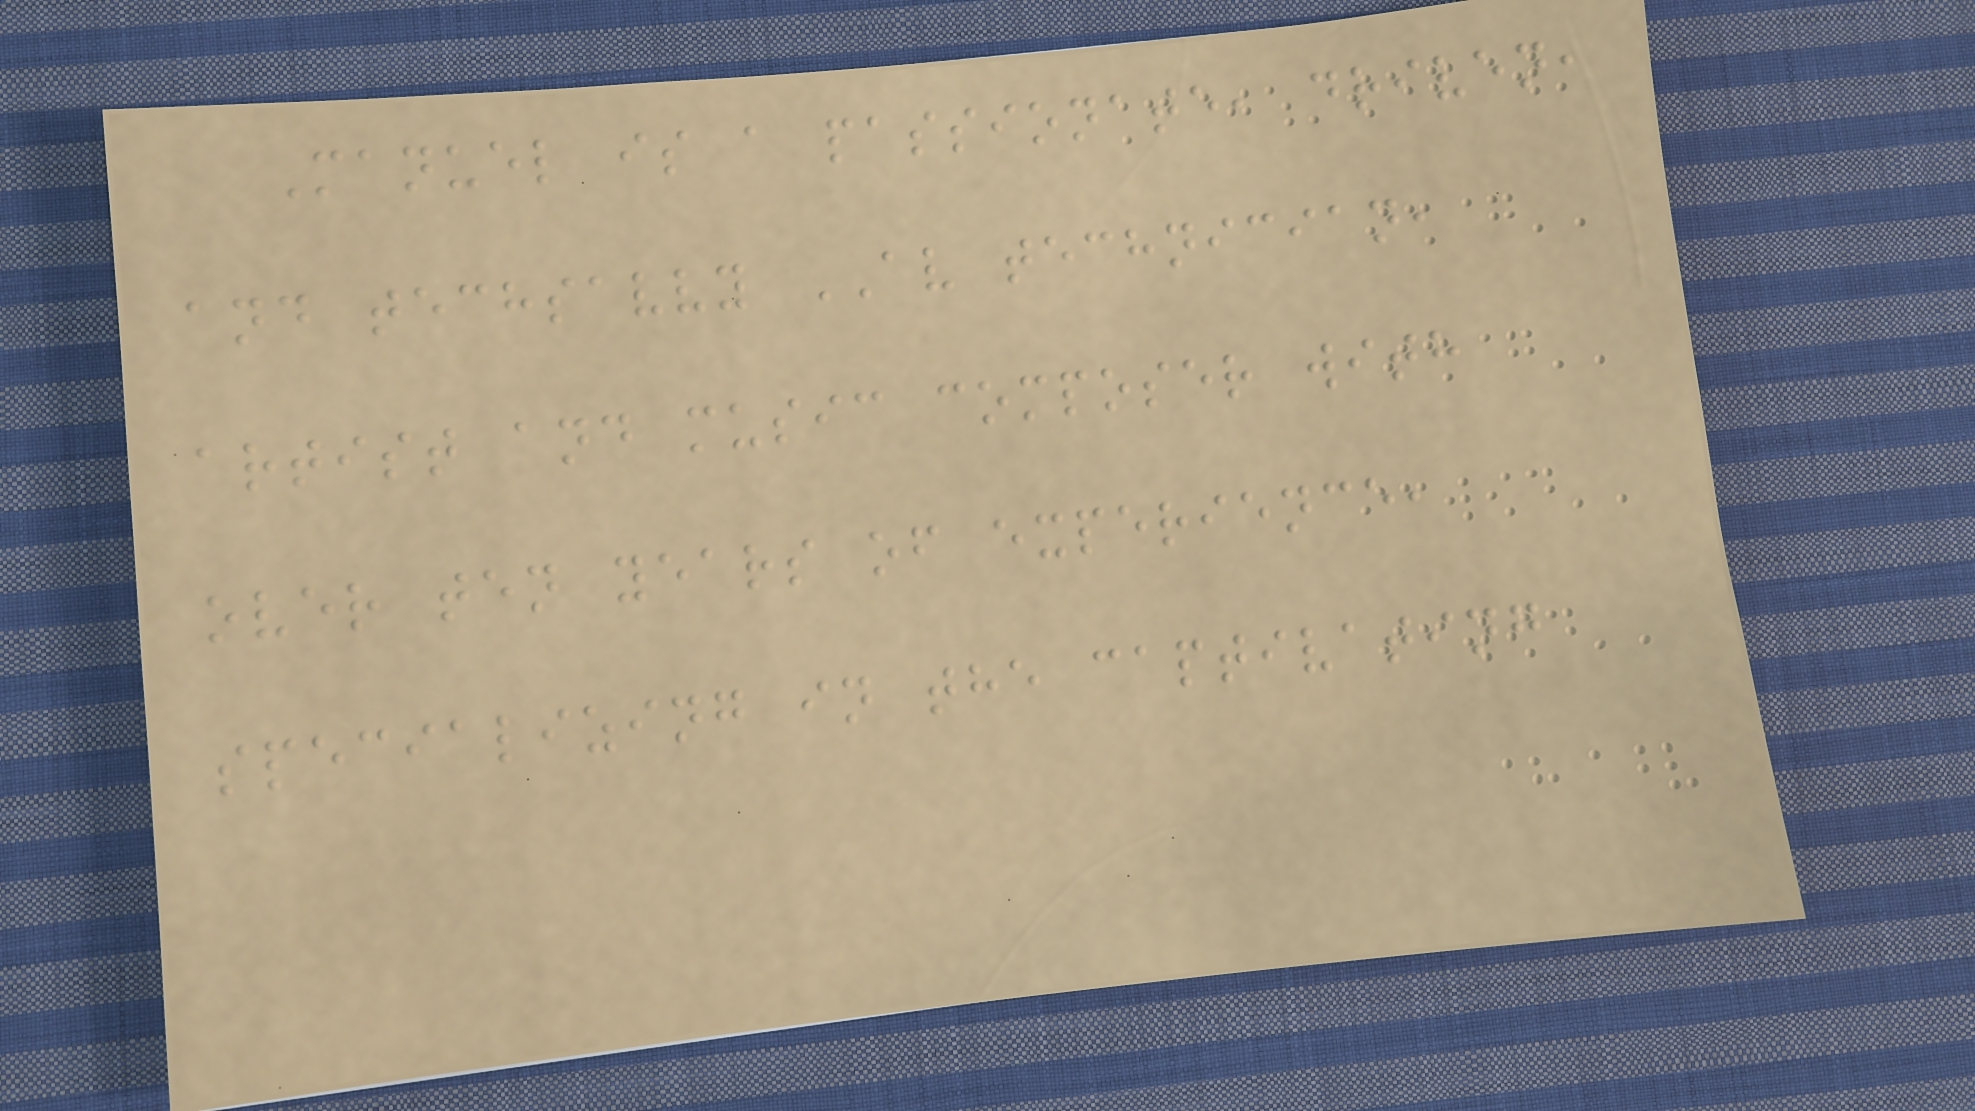Manuel is a passionate, driven,
and techsavvy AV technician,
artist and music composer with
over ten years of experience,
specializing in the captivating
